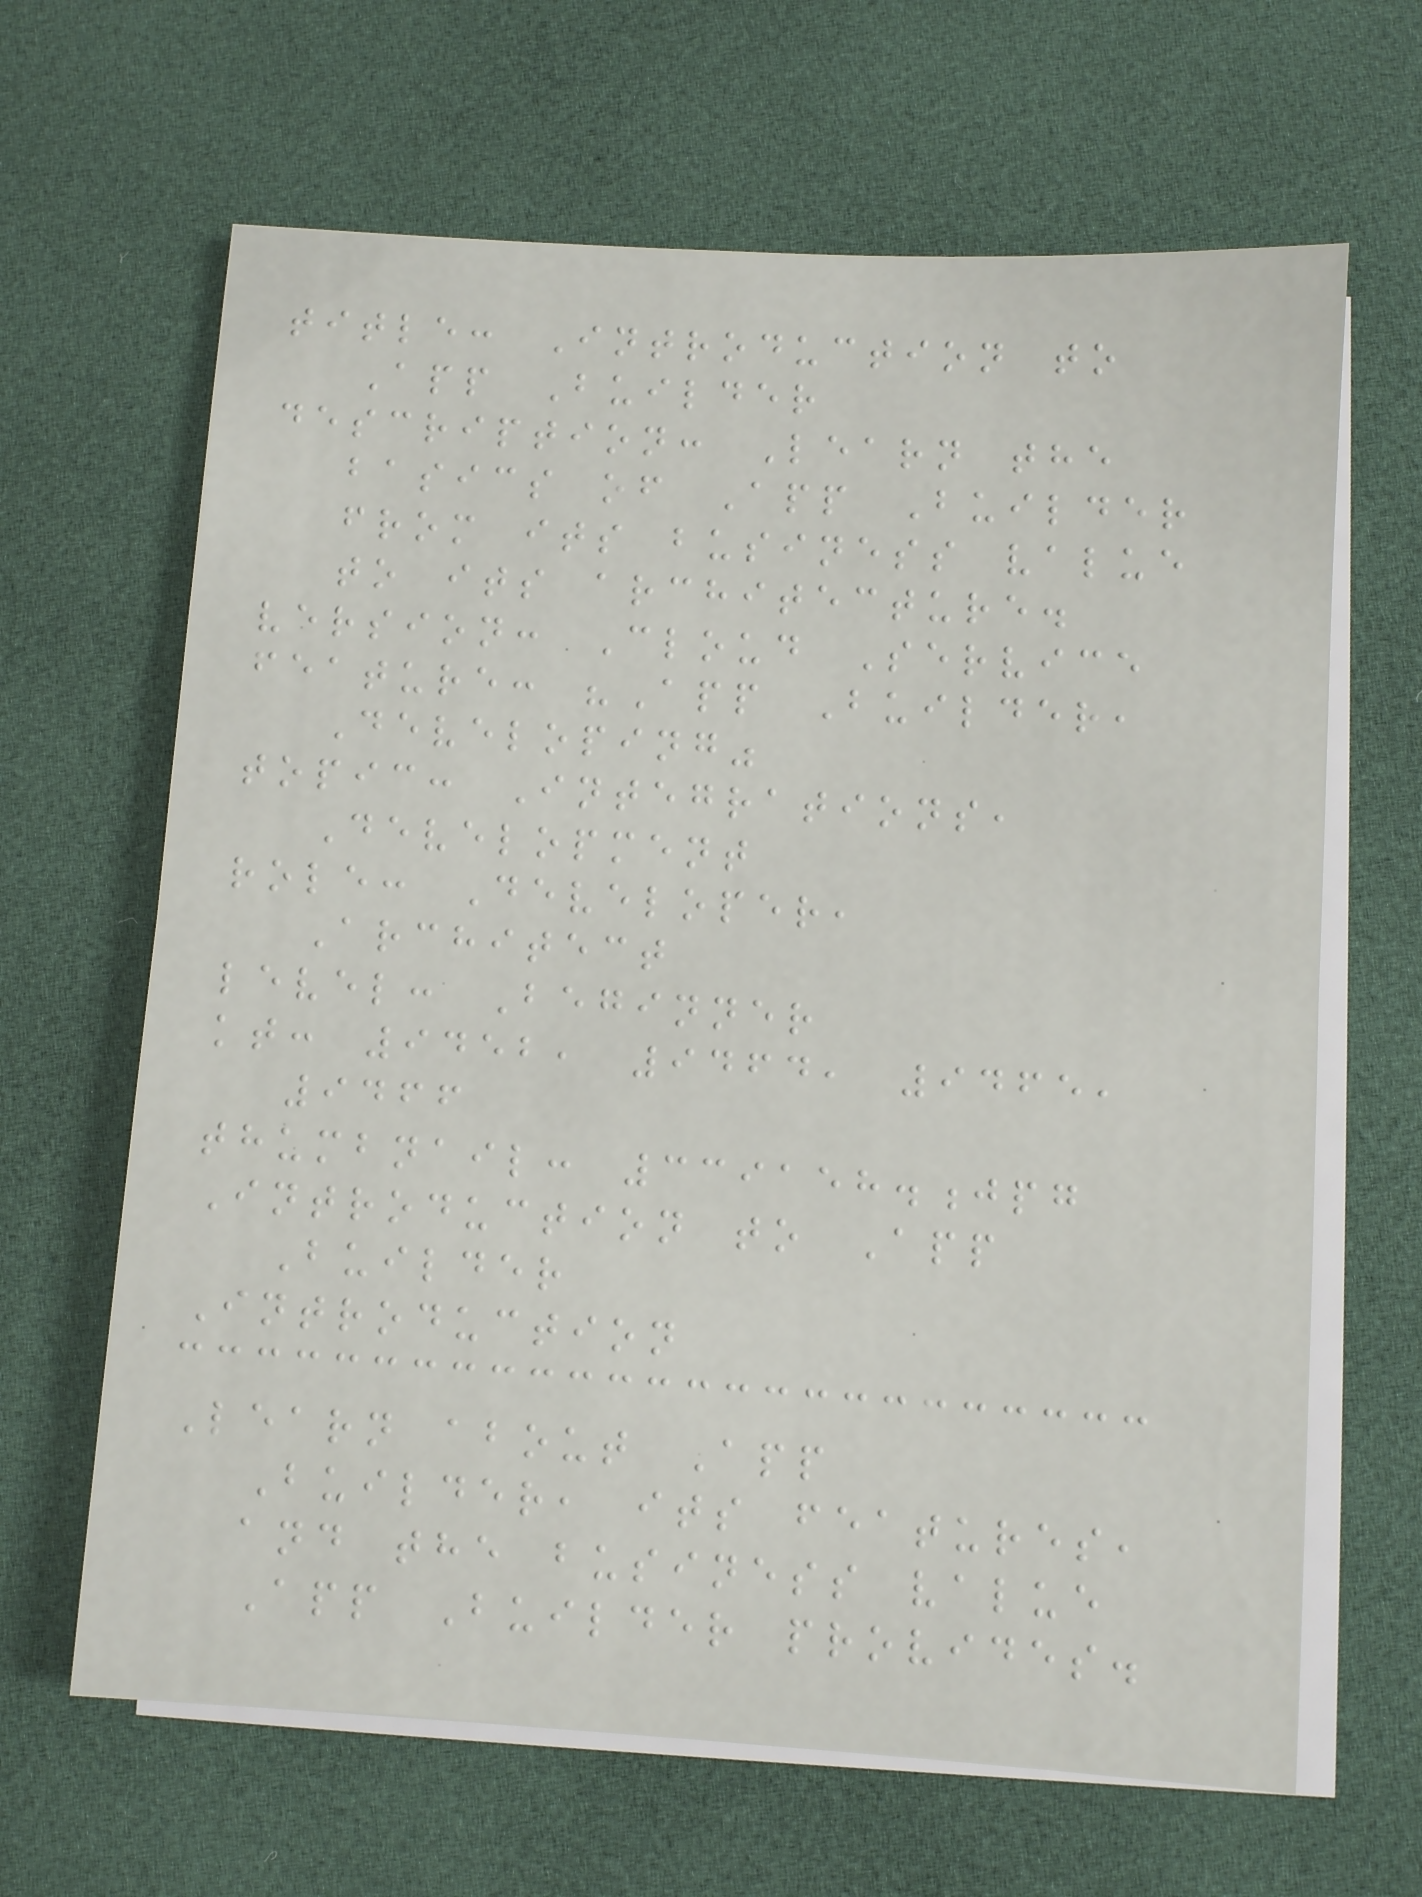title: Introduction to
App Builder
description: Learn the
basics of App Builder
from its business value
to its architecture.
version: Cloud Service
feature: "App Builder,
Developing"
topic: Integrations,
Development
role: Developer,
Architect
level: Beginner
kt: 9452, 9464, 9465,
9466
thumbnail: 339158.jpg
Introduction to App
Builder
Introduction
Learn about App
Builder, its features,
and the business value
App Builder provides.
